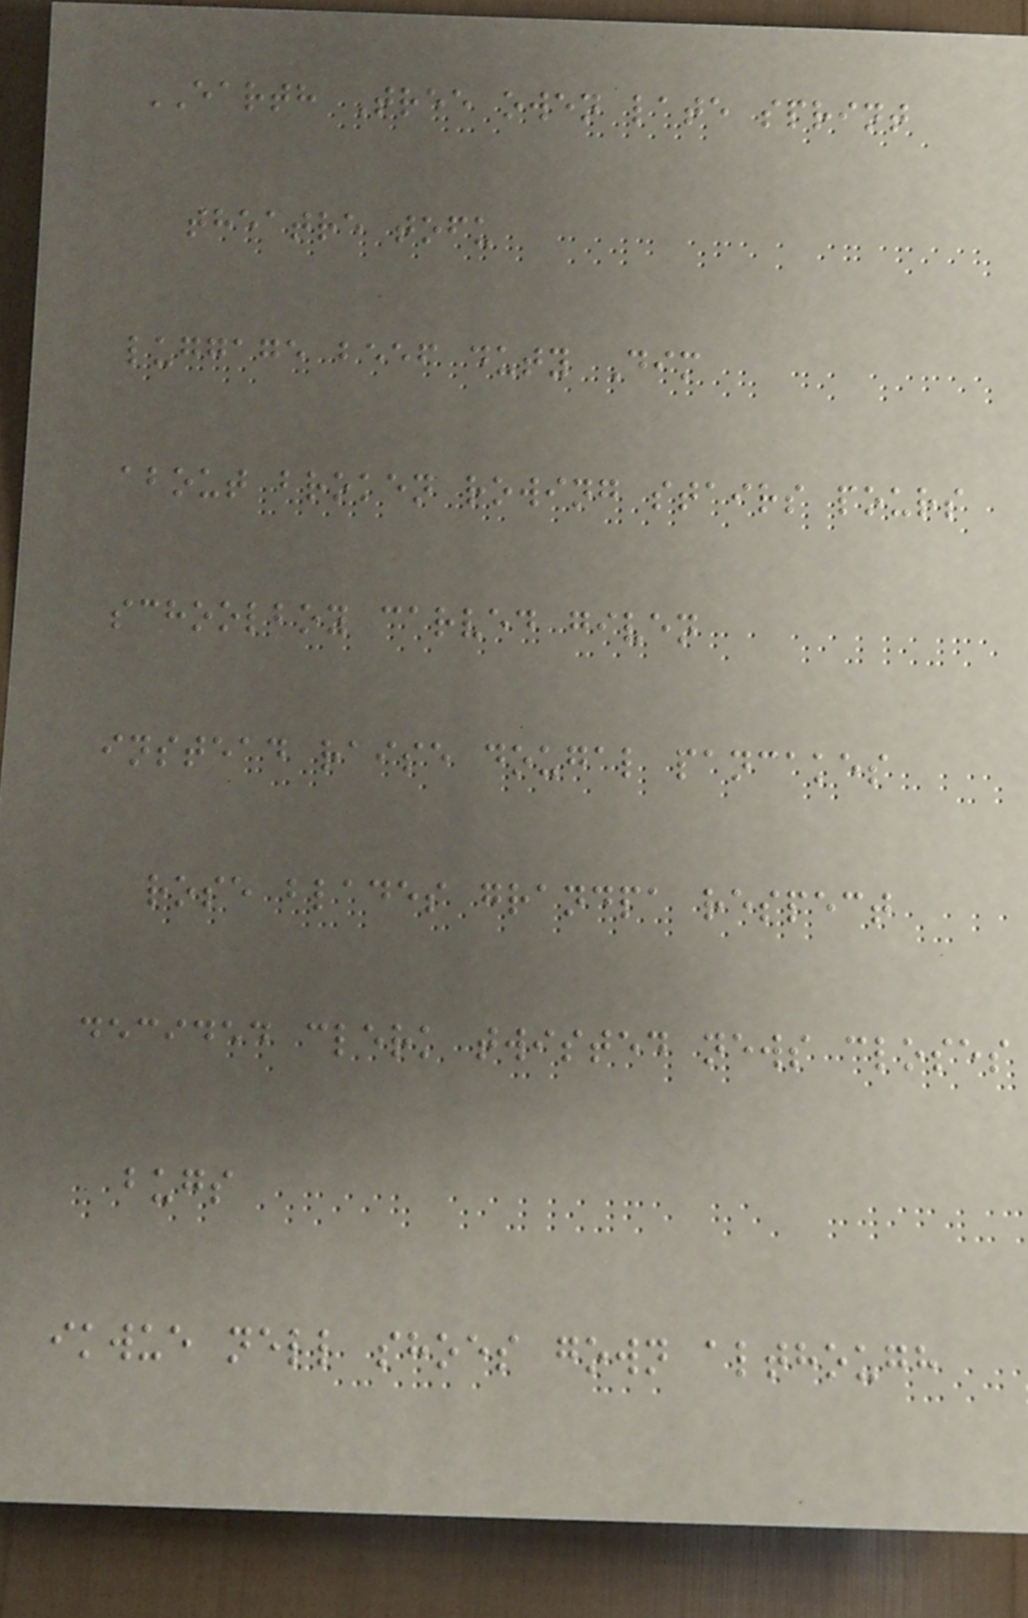EARTH Tree owen late sprint
theatre tofu
luggage beef duty Dim
about broken rowing stairs pours
schoolboy carved given
instead raise dougal pancakes
rose blades grandpa respect
decided clerk twisted news closes
bugs
ikwue nell shoes gown although
